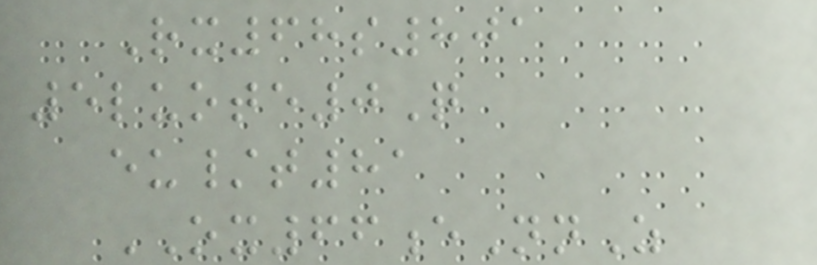Rx68s801
5luote0Q
eu/t81
OX66eNnZ
